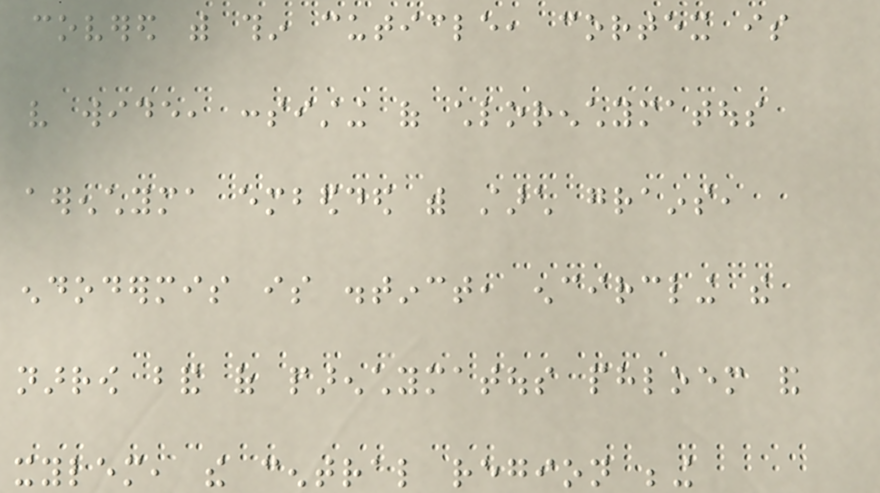covered with thin cuticle, cortex is
very wide, consisting of chlorenchymatous
aerenchyma embedded with starch grains,
endodermis is distinct, encircling the
narrow band of parenchymatous phloem and
xylem, the central region being
